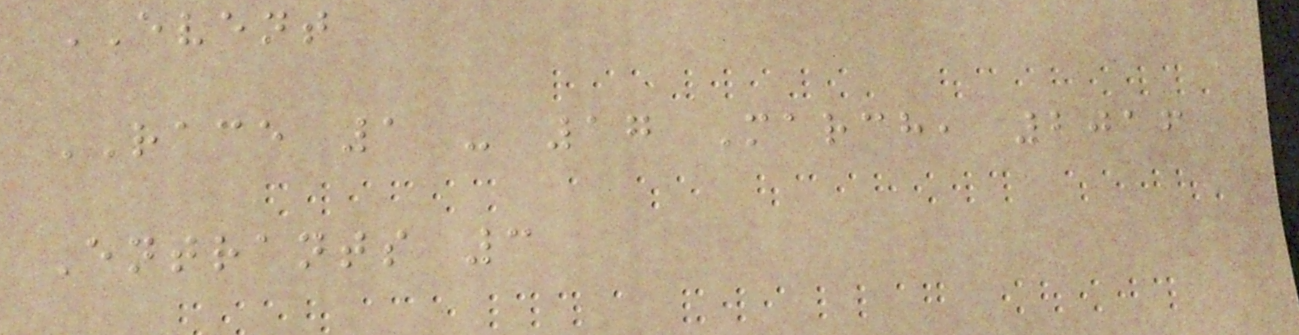EVENT
RACE 1 - 17 March, 2016
Entrants 3
